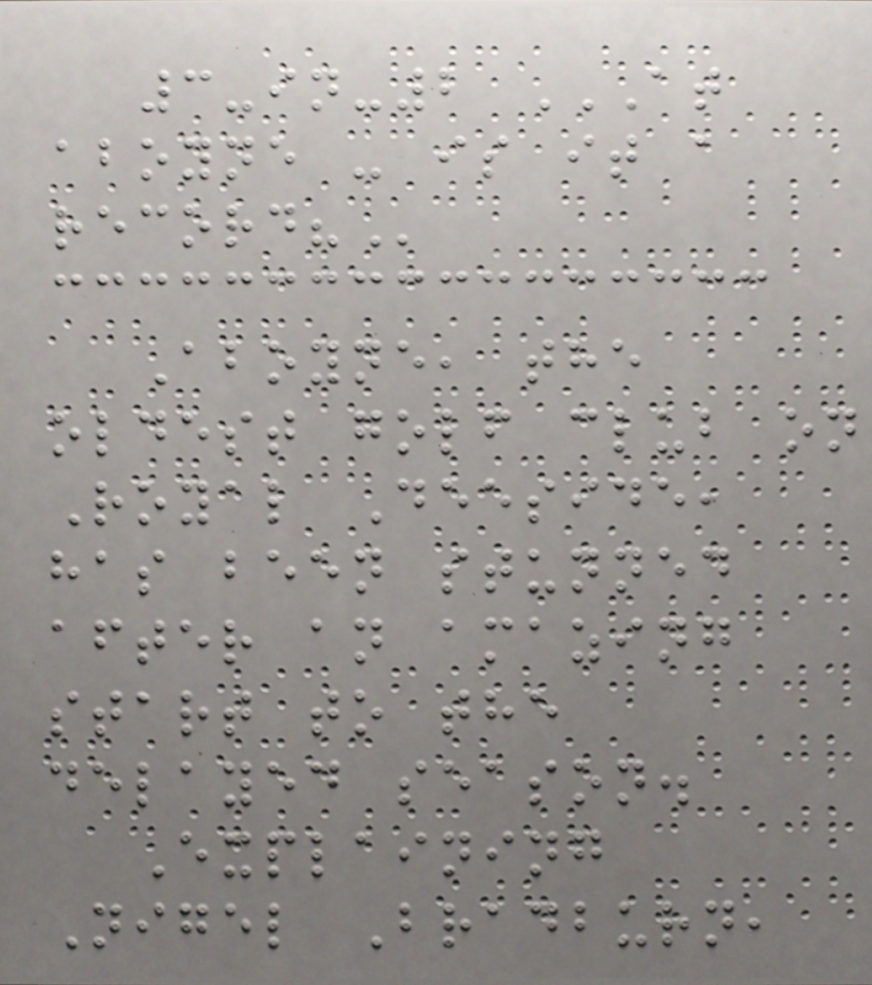3-in-2 AT
ABOYNE - IS IT A
RECORD?
Aboyne, the
oldest golf club on
Royal Deeside,
has been stunned
after an amazing
start to the
delayed season.
Explaining
Nigel Bradburn,
